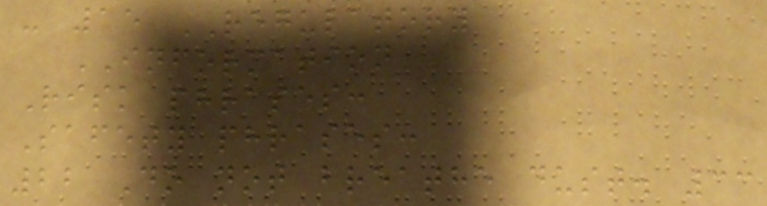- 15 REGULATORY
INFORMATION
Risk phrases:
Safety phrases:
22 Do not breathe dust. 33
